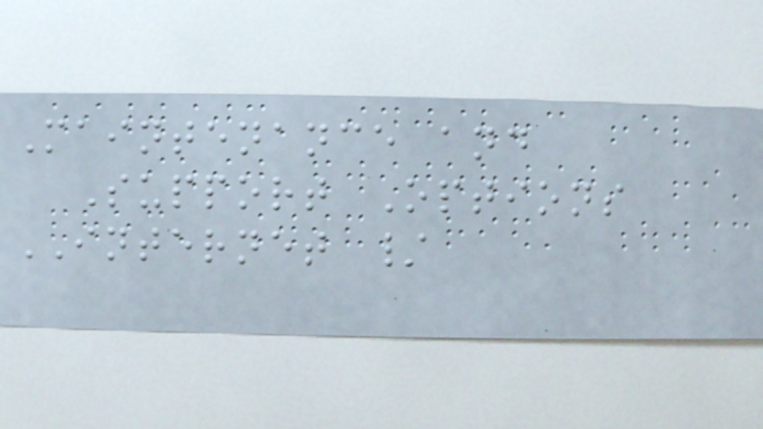Maintenance and
Support Options
INTERNET /
